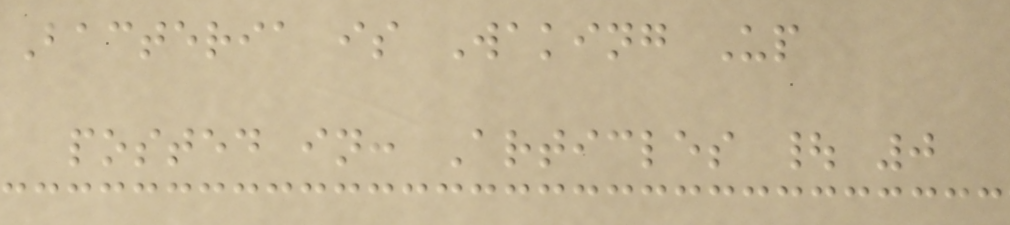Bacteria is Waking Up
posted in: Articles | 0
